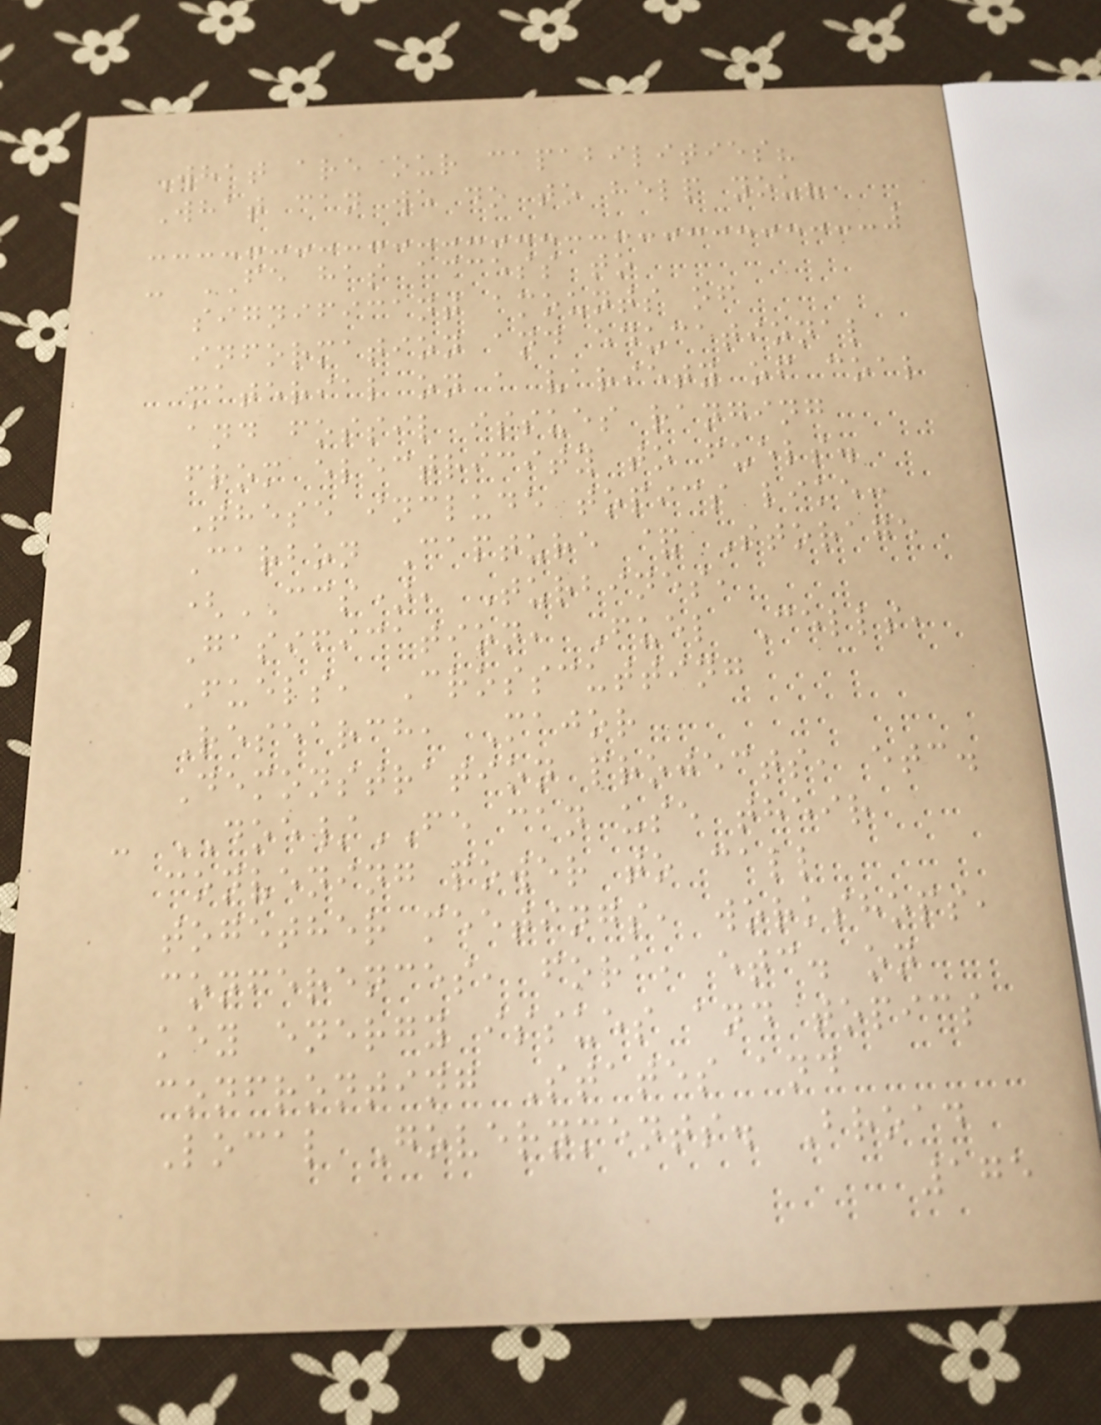What are our capabilities?
What can we do to help you?
- FE has access to
significant amounts of
information and educational
material on a variety of coal
and fossil issues ranging
from electricity to fuels.
These include topics like:
Carbon Capture & Storage
(CCS), Turbines,
Gasification, Fuel Cells,
Fuels, Crosscutting
Research, Major
Demonstration projects, etc.
- DOE/FE can use their
convening power to call
together meetings, workshops,
conferences, fora, etc. on
key energy issues and topics
confronting States and
Local Governments. Broad
175
